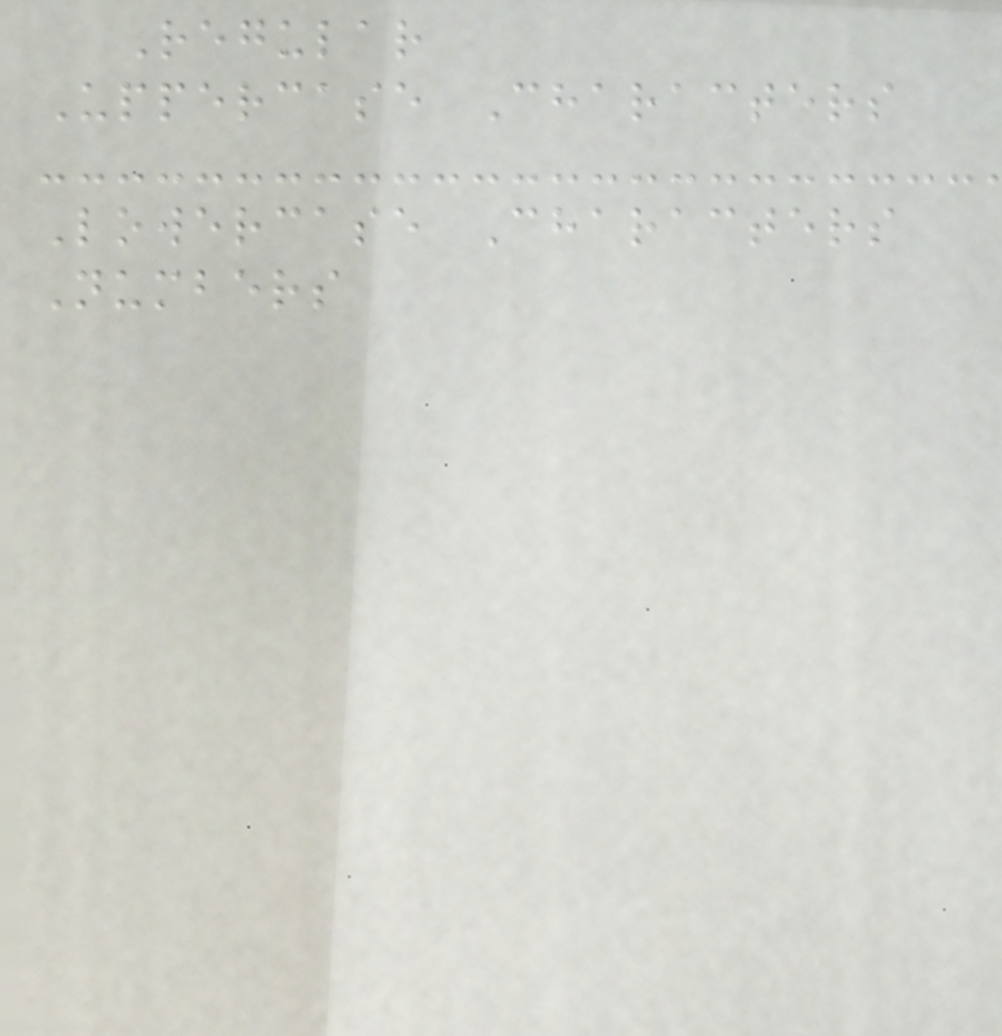Regular
Uppercase Characters
Lowercase Characters
Numbers
